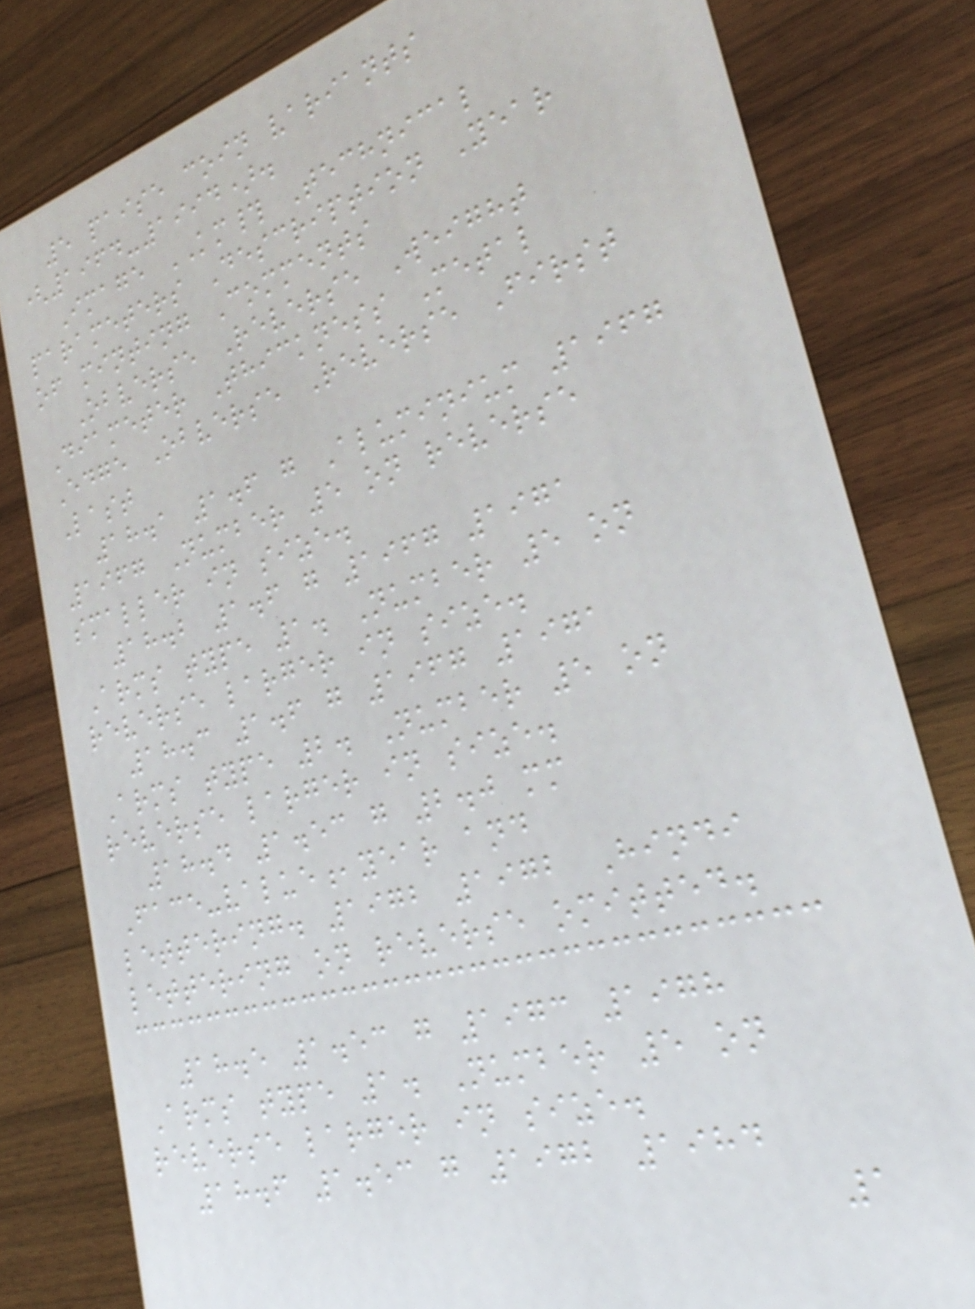5 paise coin variants
(1964-1994).
Image KM# Technical
parameters Description Year
of minting Comments
Obverse Reverse Weight
Diameter Thickness Metal
Edge Obverse Reverse First
Last
18.1 1.6 g Aluminium 1967
1967 Number 5 on reverse
smaller in size.
18.2 1.6 g 1967 1971
Arms type 1. Number 5 on
reverse larger in size.
18.3 1.6 g 1967 1971
Arms type 2. Number 5 on
reverse larger in size.
18.4 1.53 g 2.0 mm
Face-value,year and
lettering. 1972 1972 Hindi
lettering on reverse omitted.
18.5 1.53 g 1973 1978
Arms type 1. Number 5 on
reverse larger in size.
18.6 1.53 g 1972 1984
1
